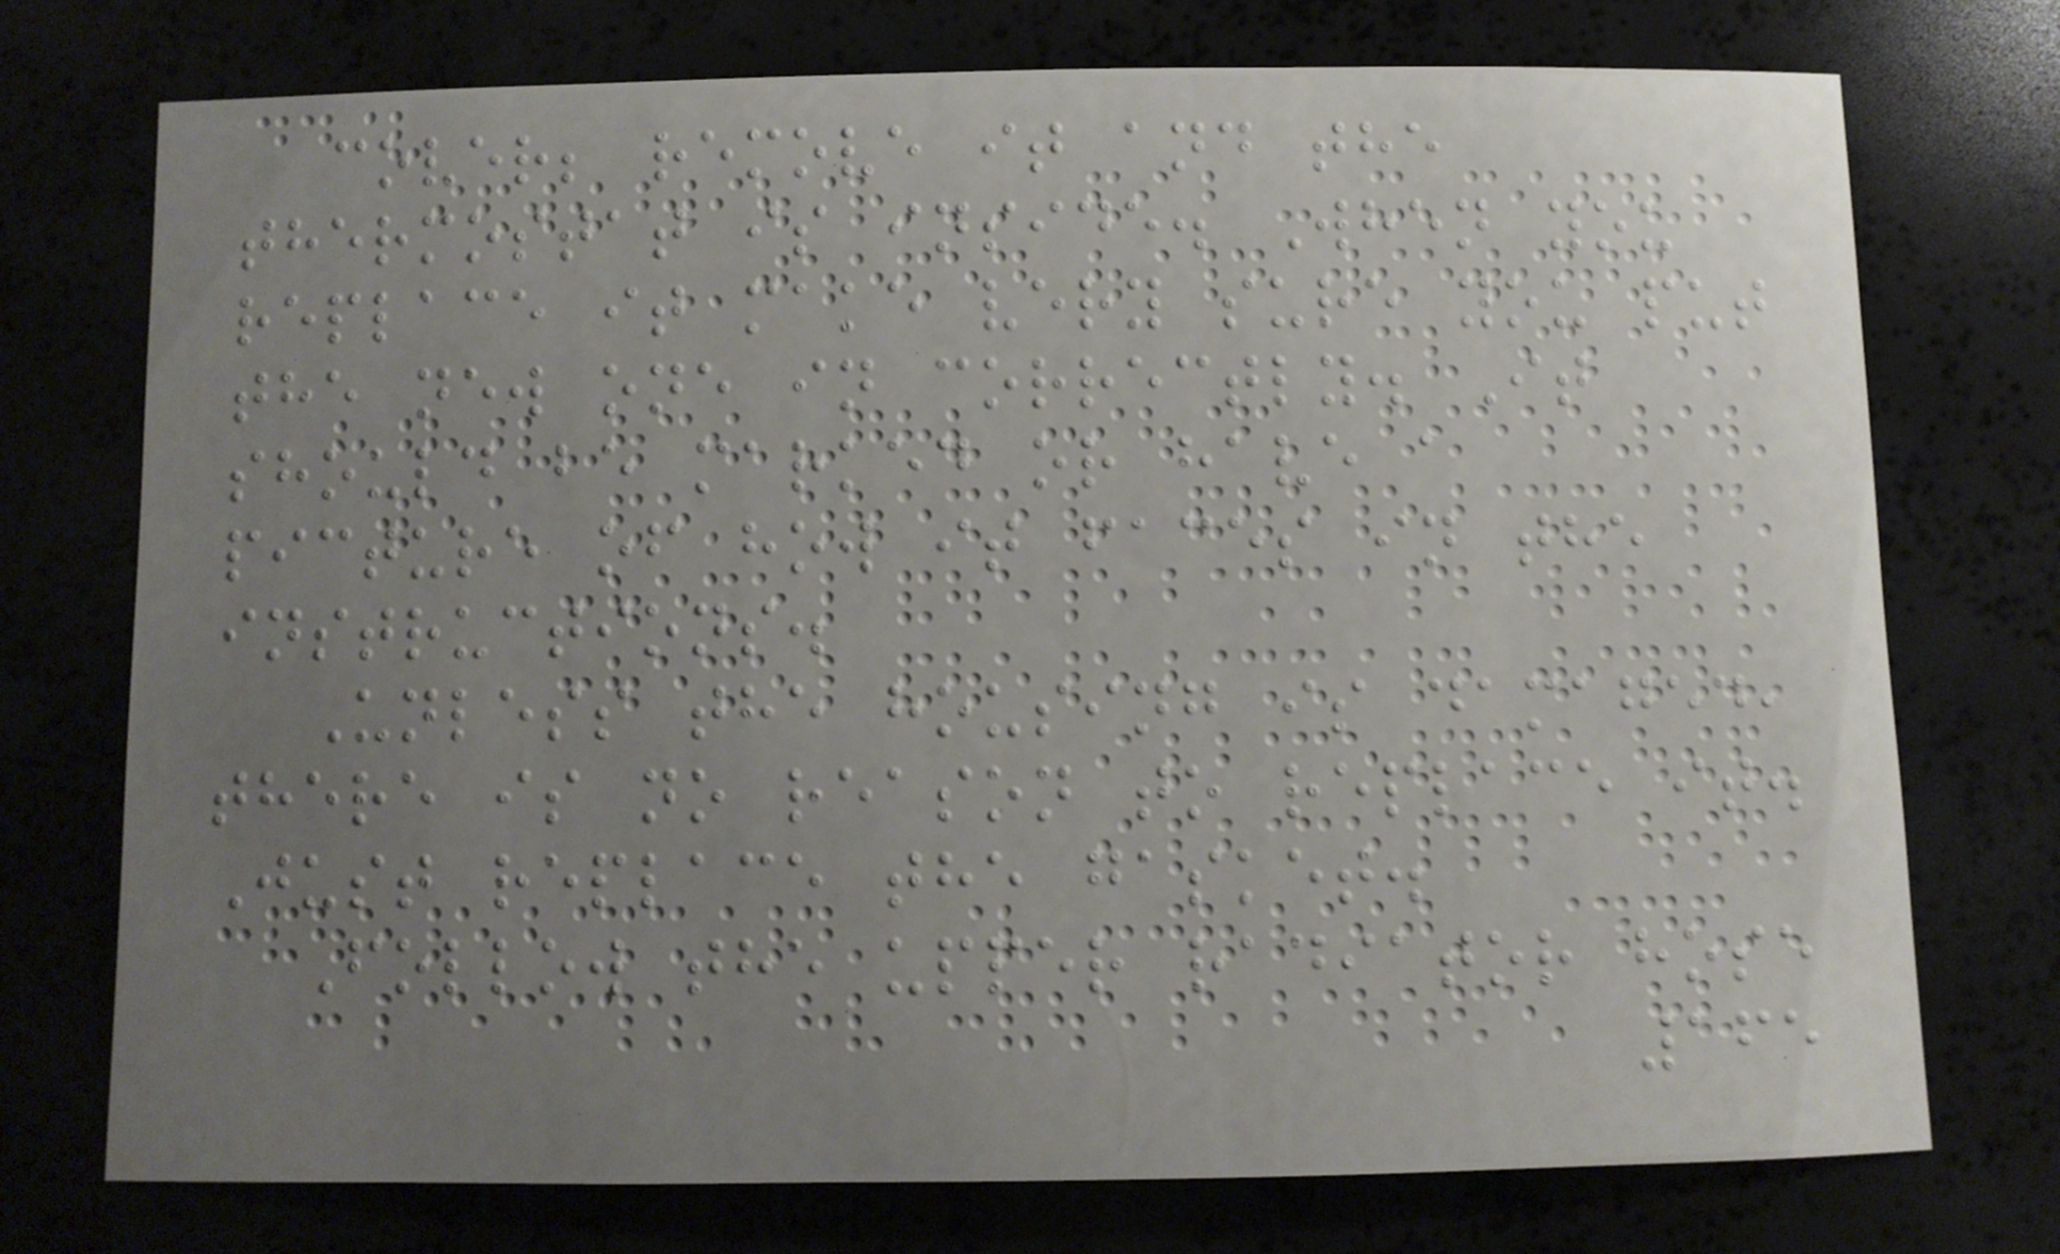cover; remove it and the
thermostat is inside. When you
replace it make very sure you put
the new one in correctly. It
should be marked or have a
picture of how it faces in the
instructions.
Unless the housing is damaged,
there is no reason to replace it.
Just replace the gasket.
Follow the upper radiator hose
165
